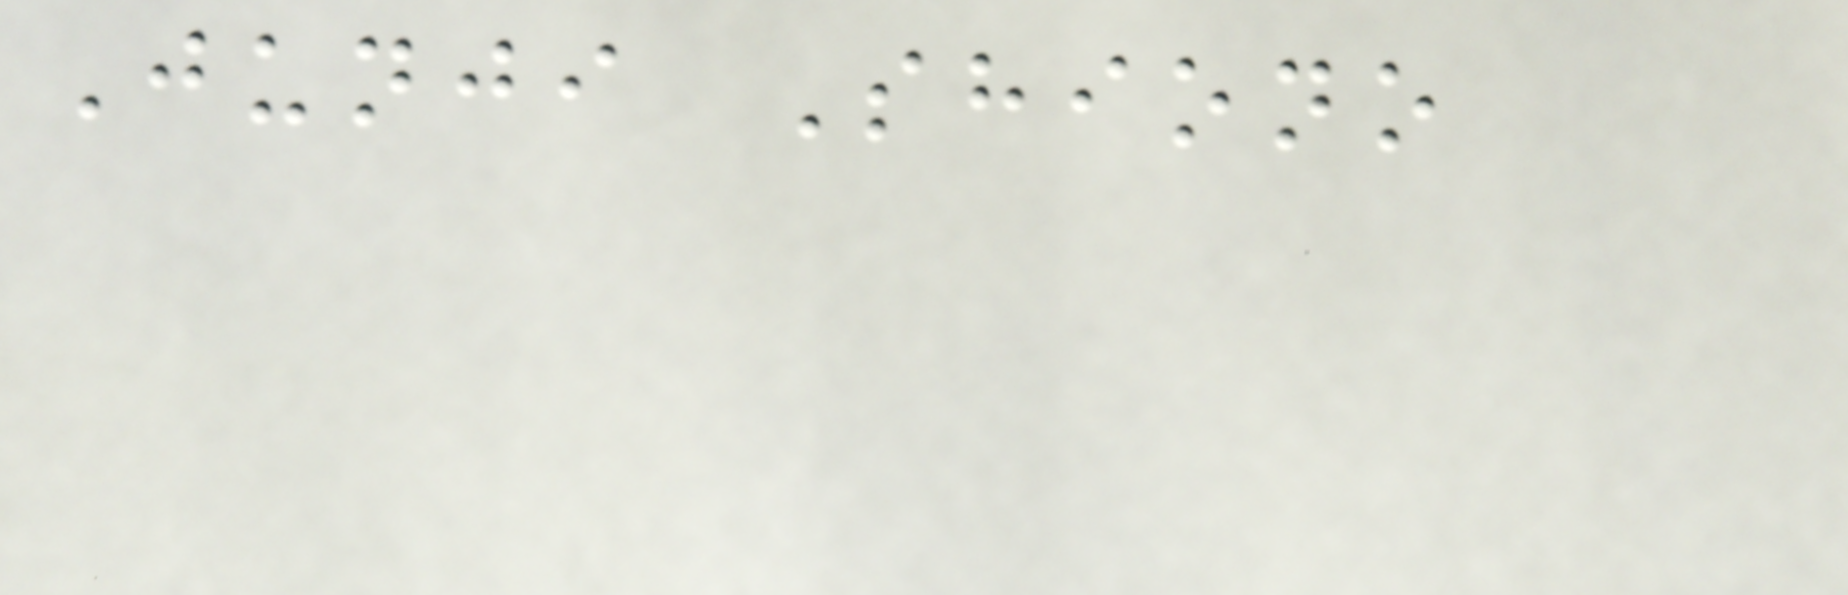Junji Shiono
